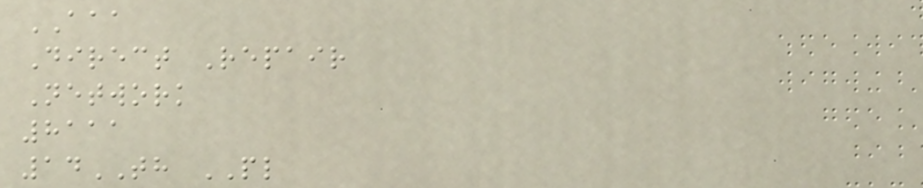AAA
Direct Repair
Network
8111
14TH PL
